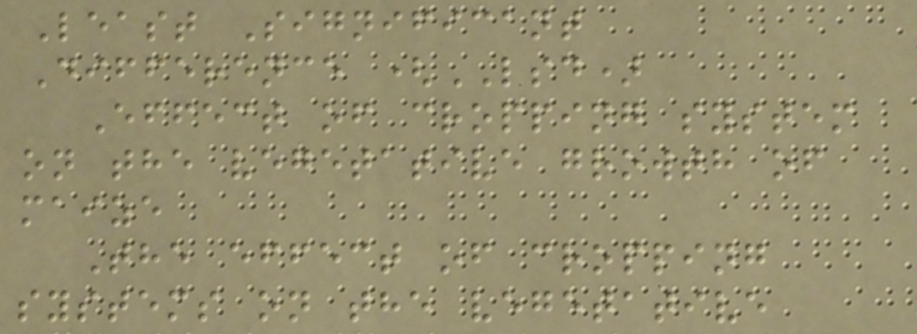Least Significant
Difference (LSD)
Effect of cropping system
on the vegetative growth of
maize
The effect of cropping
systems on the vegetative
